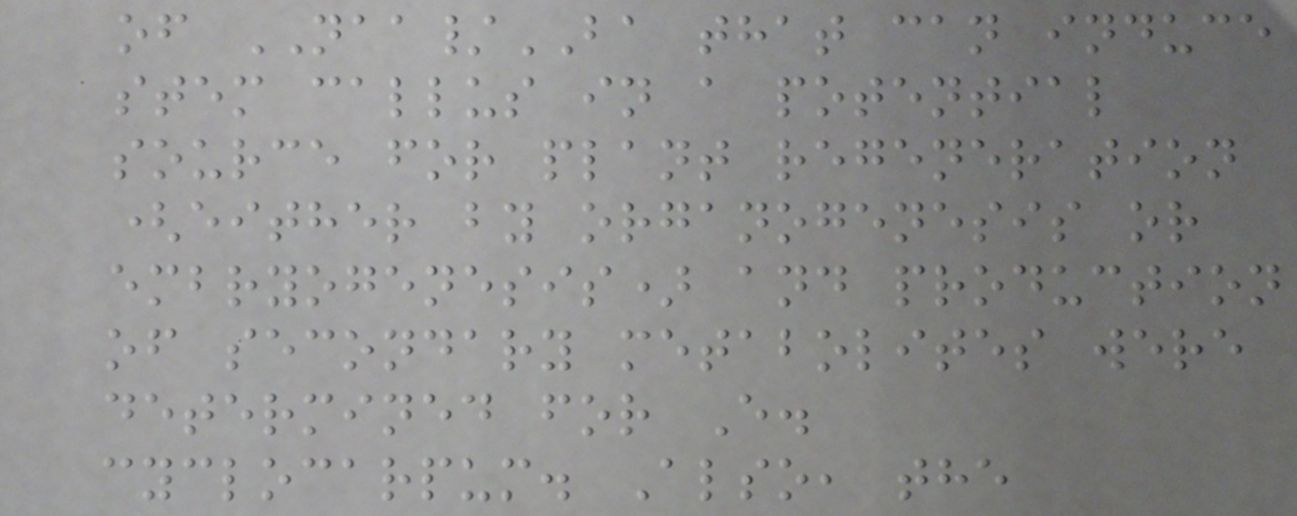of NAA/BA that can induce
stem callus in a potential
source for plant regeneration
(either by organogenesis or
embryogenesis) and production
of secondary metabolites were
determined for E.
cyclocarpum. Also, the
